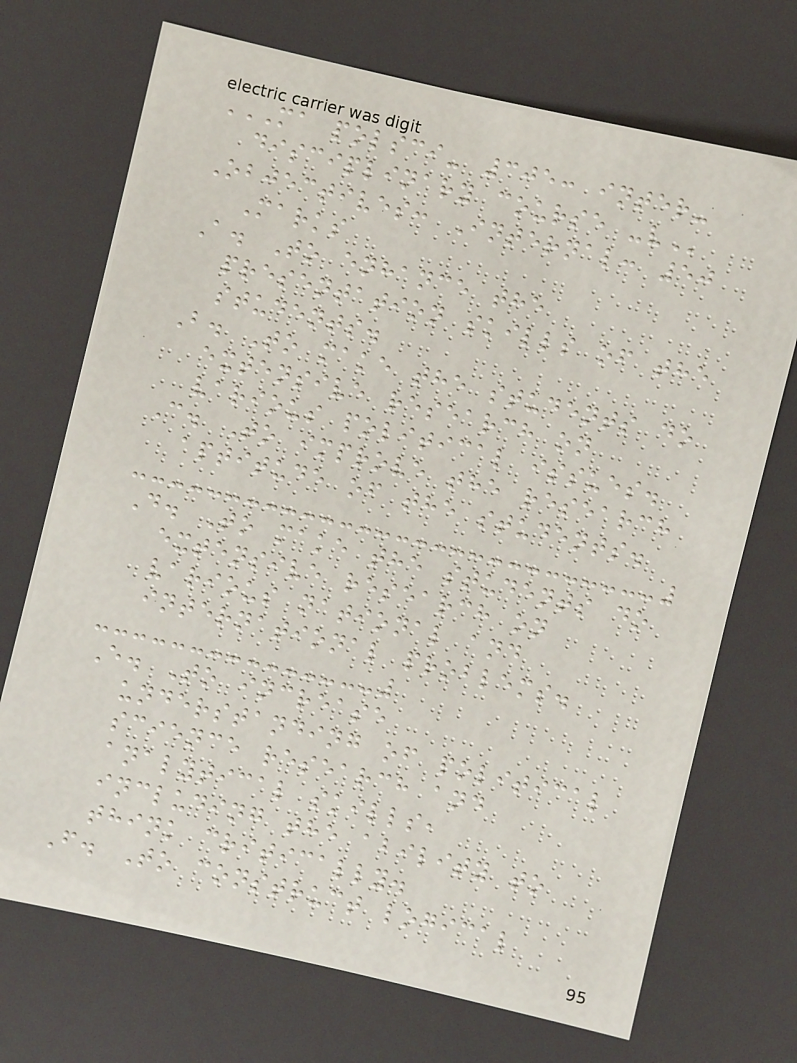MA POLSCI- 305: INTER-
DISCIPLINARY COURSE -V
Objectives: Internal: 50
Marks
A. To enhance the
presentation skills of the
students.
B. To make the students do
extensive research on
various political issues.
C. To improve the research
aptitude of the students.
D. To make the students do
extensive research on
various national and
international problems.
E. To increase
understanding of political
science research and
analytical skills,
including the ability to
think critically.
F. To construct logical
